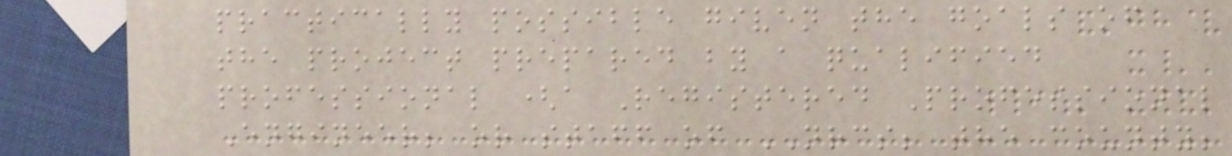practically possible given the goals of
the project prepared by a qualified
professional (a Registered Professional
Engineer; or staff of NRCS; the county;
